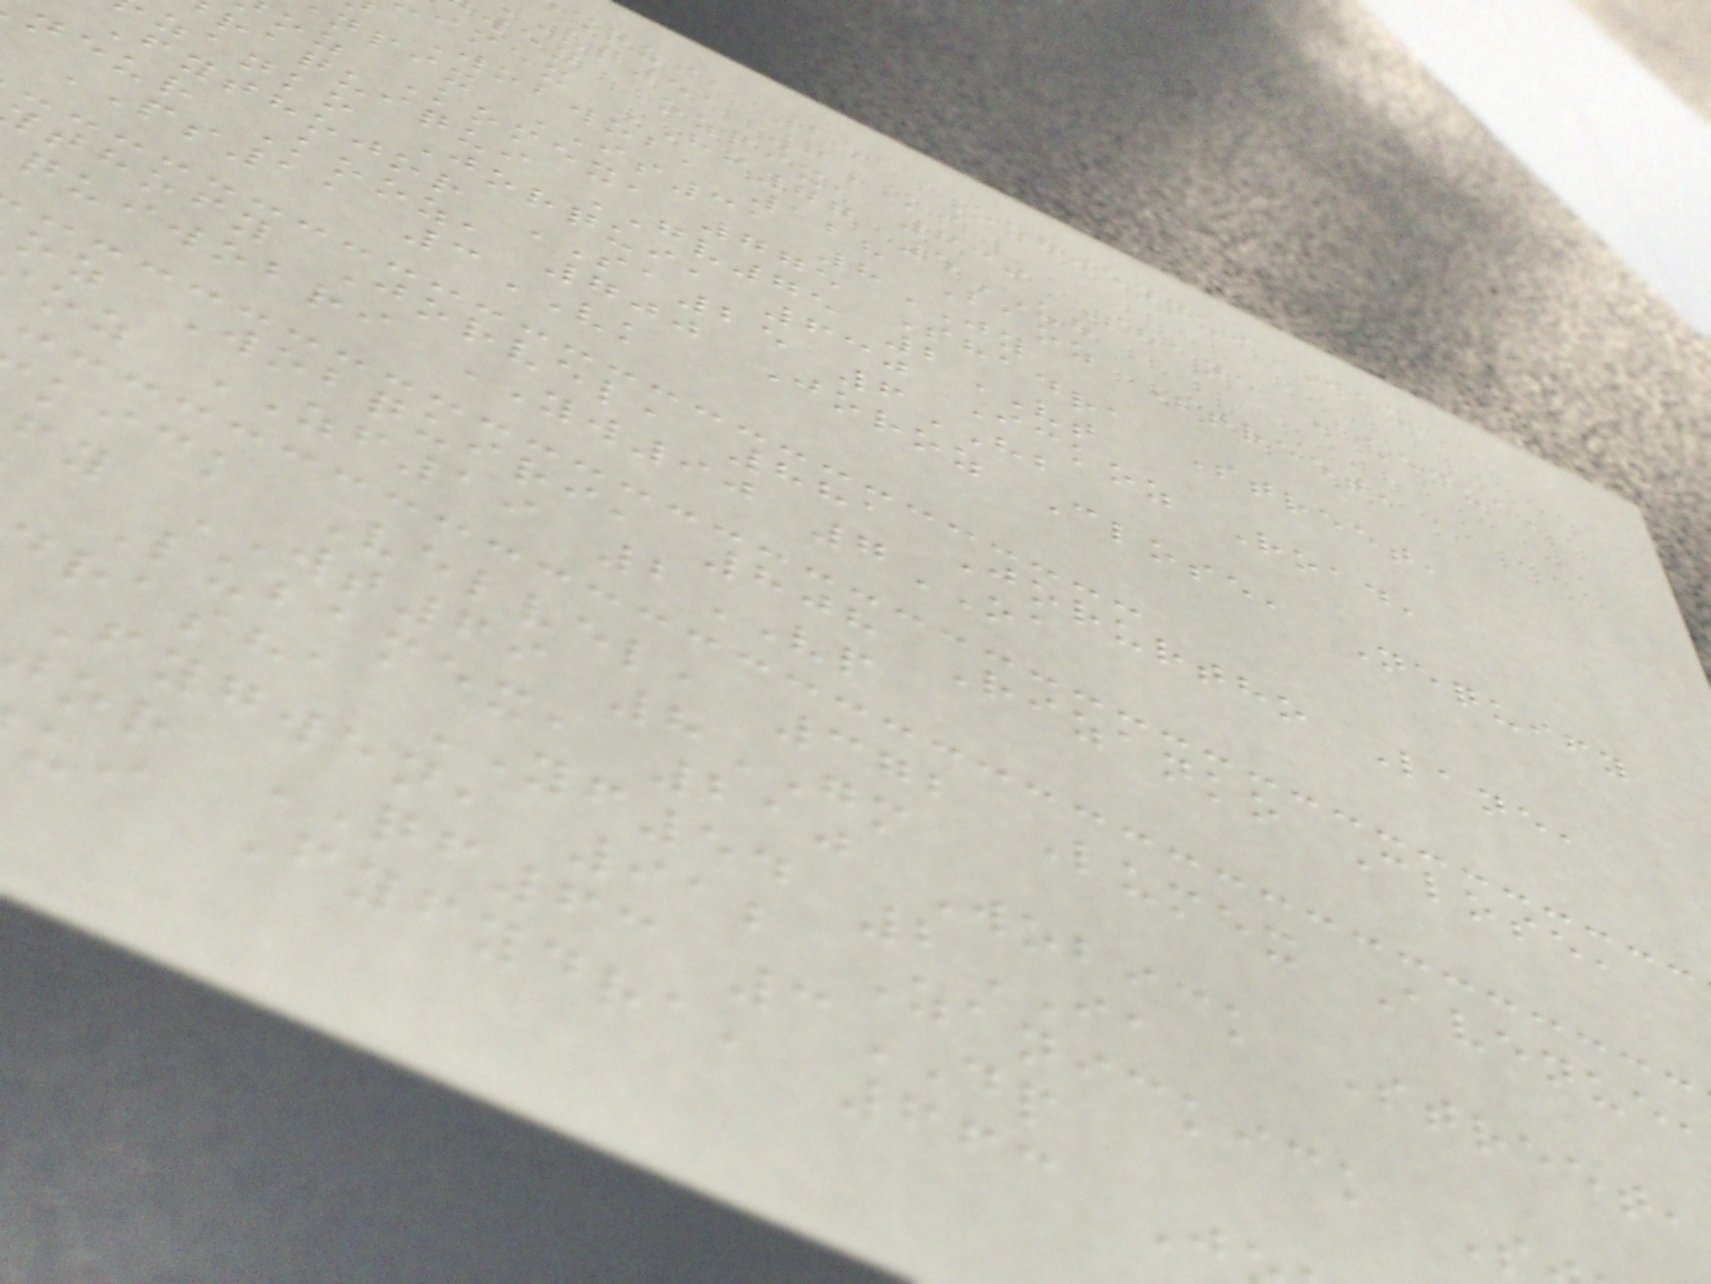xqui, 251 Ozgwenqui Way,
vq51 7KS
wen Ozpix, 639 Shane Avenue,
imex HF77 5UH
Wobwob, 128 Baoz Street,
npix IS31 8JY
oz Komex, 775 Shadra Street,
raquiqui GV75 2VT
zanko Jorqui, 630 Ickoz Road,
Fythojor SA25 6HB
neur Kooz, 700 Joroz Close, Nequify
PS11 3VK
thofy Jorvel, 881 Jorurtho Lane,
quiwobri YW90 7OA
oz Wobquiri, 808 Rizanko Close,
oz ZF19 2VP
kick Velvel, 372 Lumex Avenue
fy WT69 8GM
Lubamex, 210 Wobick Street,
rasha YF54 2IA
Fygwen, 912 Zanickick S
or QF63 3DP
ui Fyfydra, 663 J
